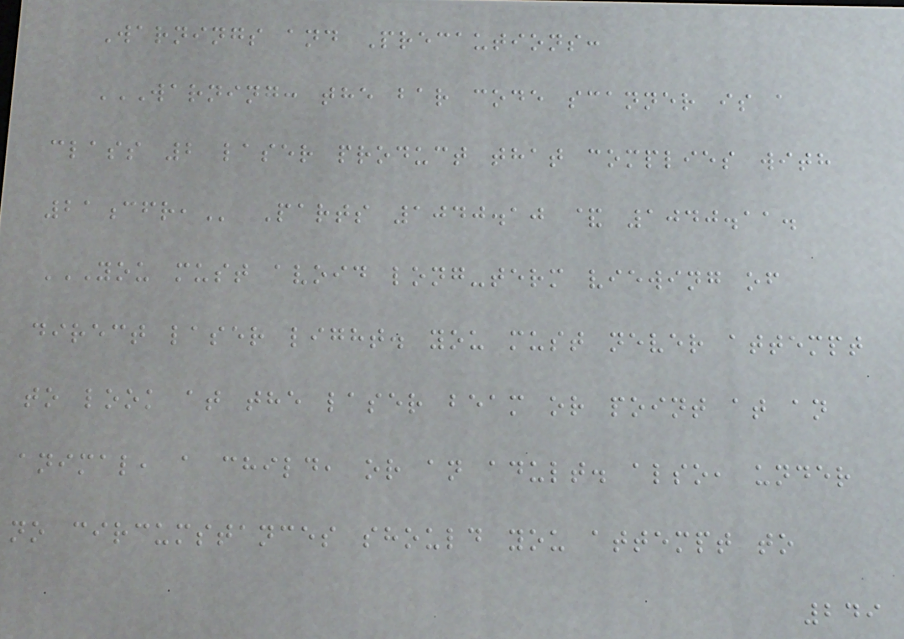Warnings and Precautions:
WARNING: THE BAR CODE SCANNER IS A
CLASS 2 LASER PRODUCT THAT COMPLIES WITH
21CFR, Parts 1040.10 & 1040.11.
YOU MUST AVOID LONG-TERM VIEWING OF
DIRECT LASER LIGHT. YOU MUST NEVER ATTEMPT
TO LOOK AT THE LASER BEAM OR POINT AT AN
ANIMAL, A CHILD, OR AN ADULT. ALSO, UNDER
NO CIRCUMSTANCES SHOULD YOU ATTEMPT TO
249
